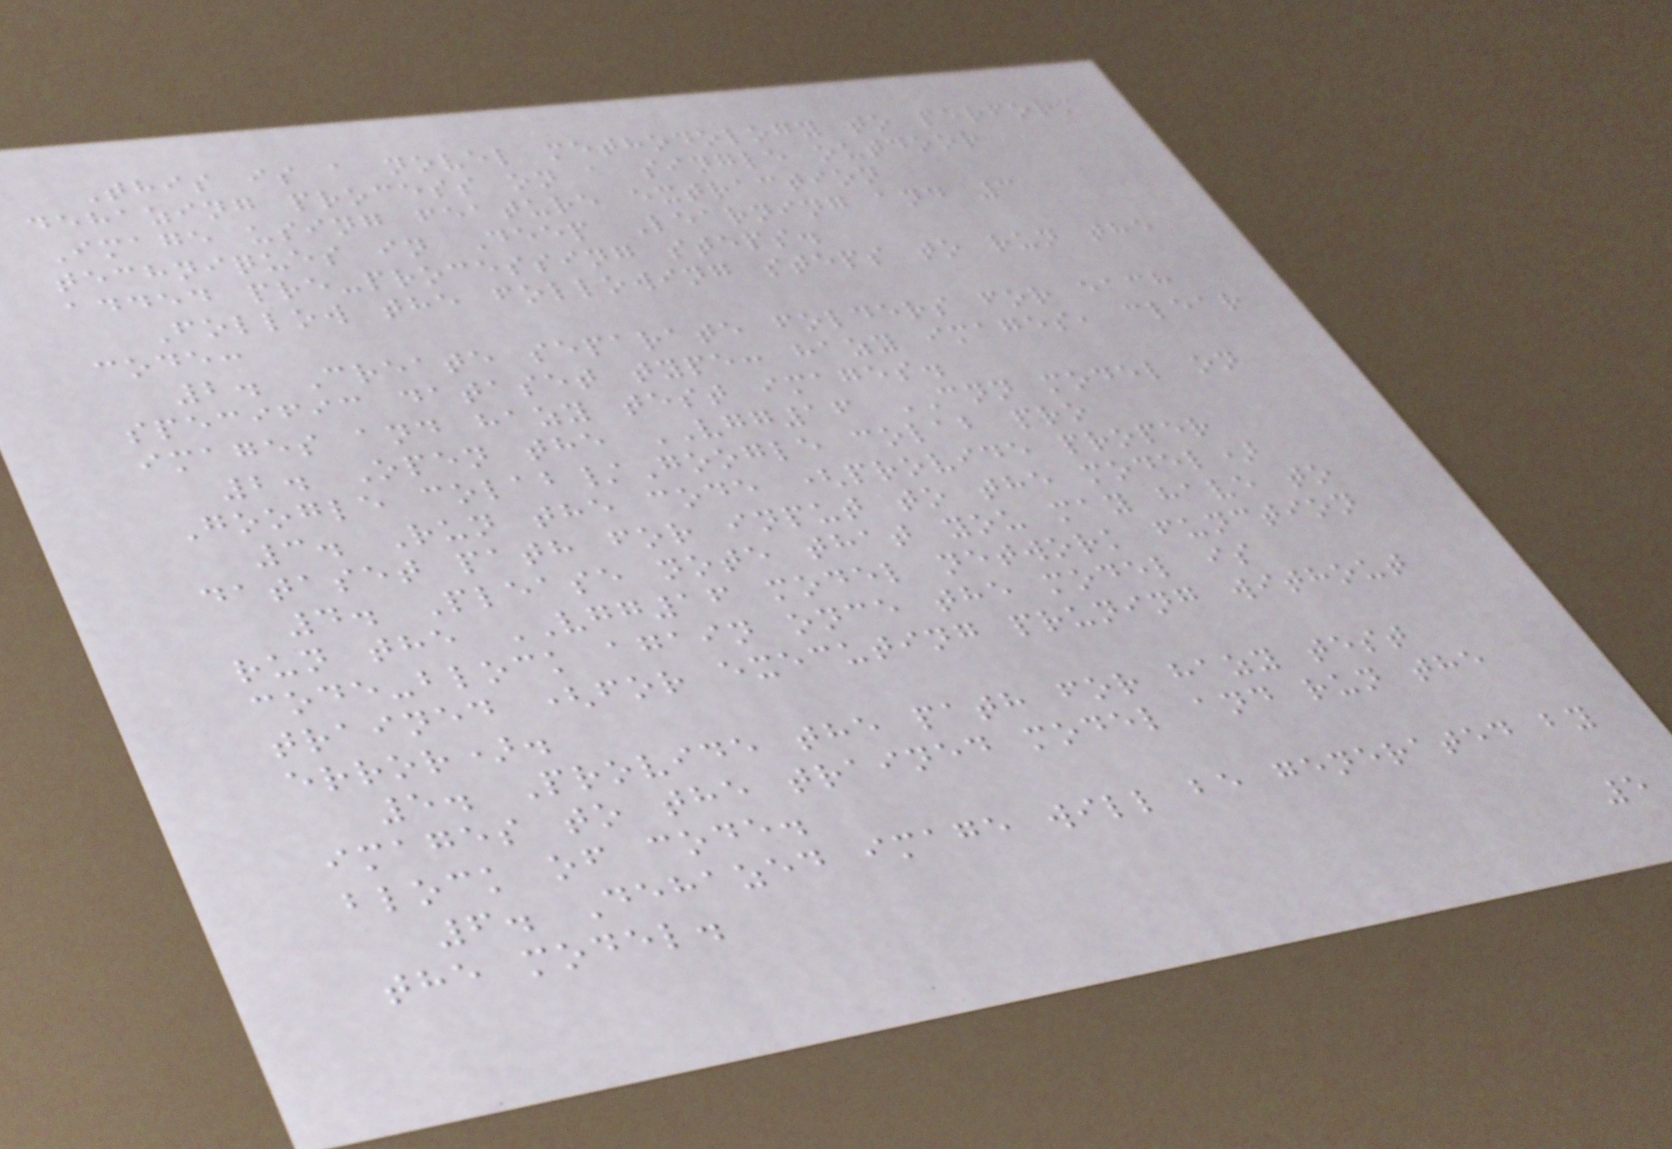This is a novel methodology to perform
dehazing process on a single outdoor
Image using feature extraction
techniques in Deep Learning and 3
added pre-processing steps.
Follow the following steps to run the
code:
2. Create separate folders for each
specific dataset type: hazy images, clear
images and hazy test images.
2. Open the VGG16 CNN model on
Google colab/Google colab pro
3. Run the code (provide proper
dataset path for input to the model)
4. Please note that you may have to
run the VGG16 model network function
code-block again once the model is
trained (for executing pruning without
error).
5. Provide the path for hazy test
images to the trained model and run the
block of code.
6. Dehazed image will be generated by
the model.
5
